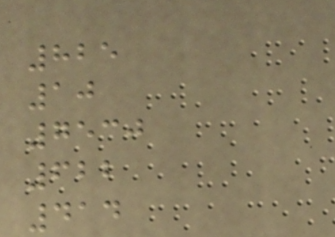825
10
7530
622
414
